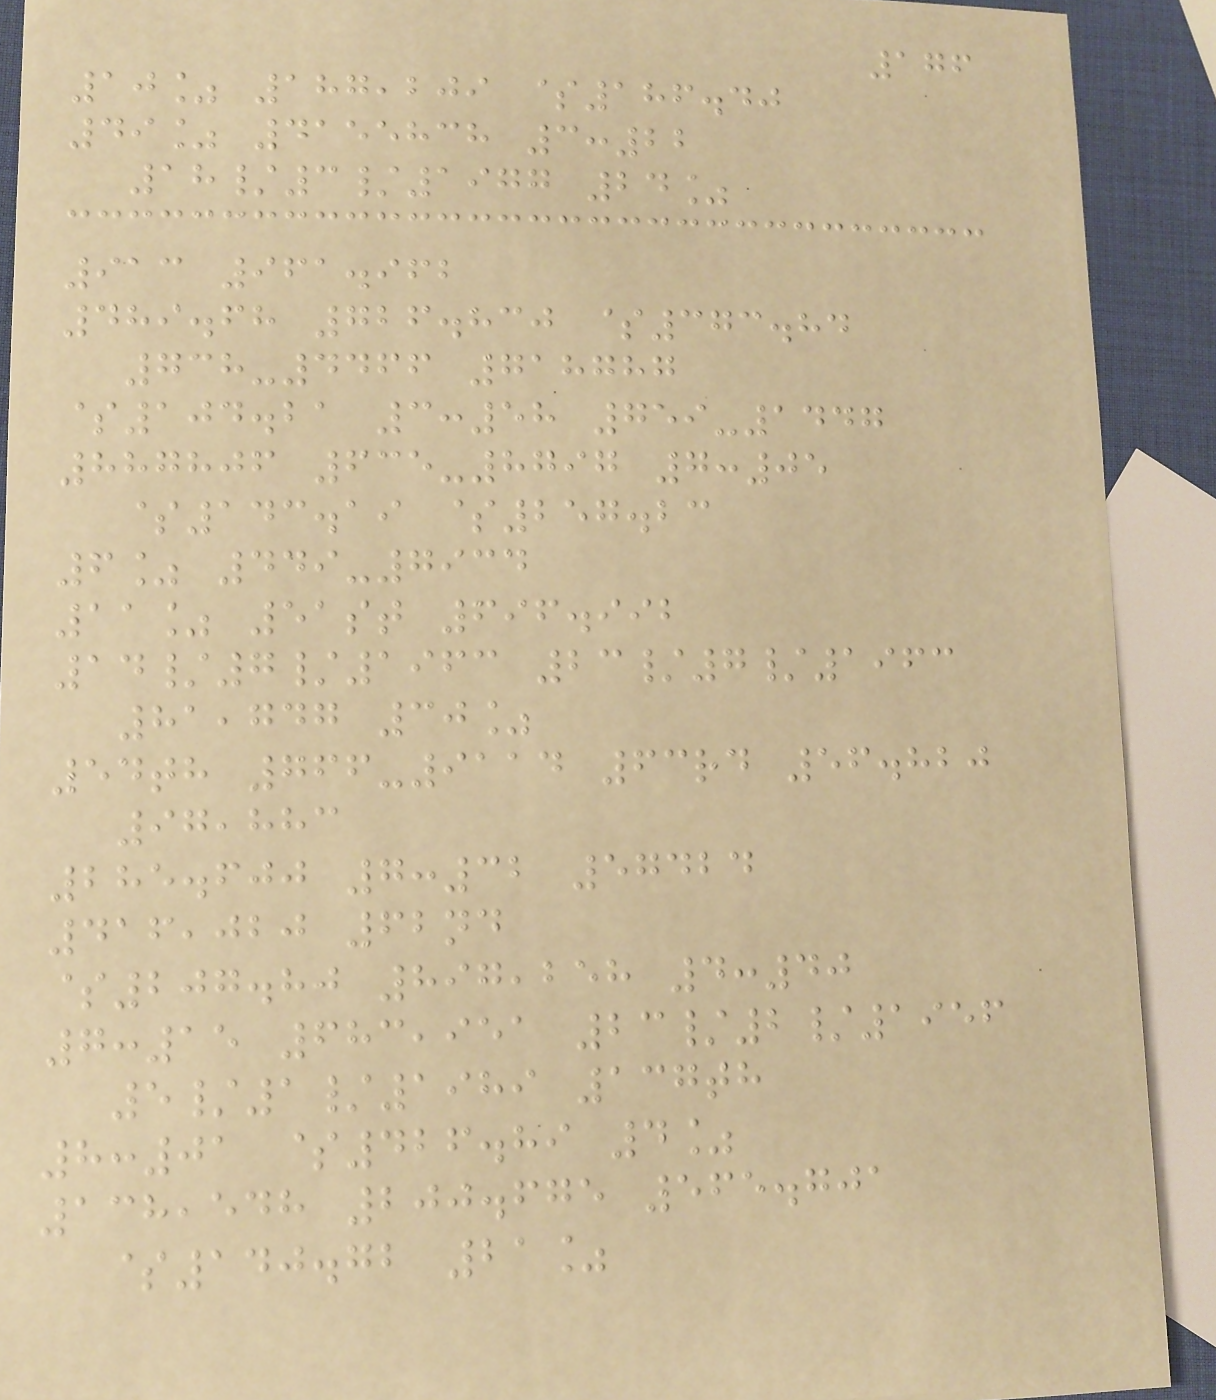176
10% 187,209 $186.40
49% 4155838 3:22
18/3/1977 24%
913 961.962
489.68 726.830 $373.84
738-4466 718787
$104.21 3:58 759-1447
887806 635-8797 7:05
$143.19 $257.23
6% 449-7934
11% 51st 696.992
14/7/1963 23/7/1963
81,747 30%
54th 766-9114 63rd 56.820
97,883
285.600 7:32 57424
416,020 62nd
$207.80 897,258 4:40
7:15 683,951 23/2/1956
5/1/1989 137th
8:01 $426.89 4%
138,548 200.675 565.701
$140.72 21%
